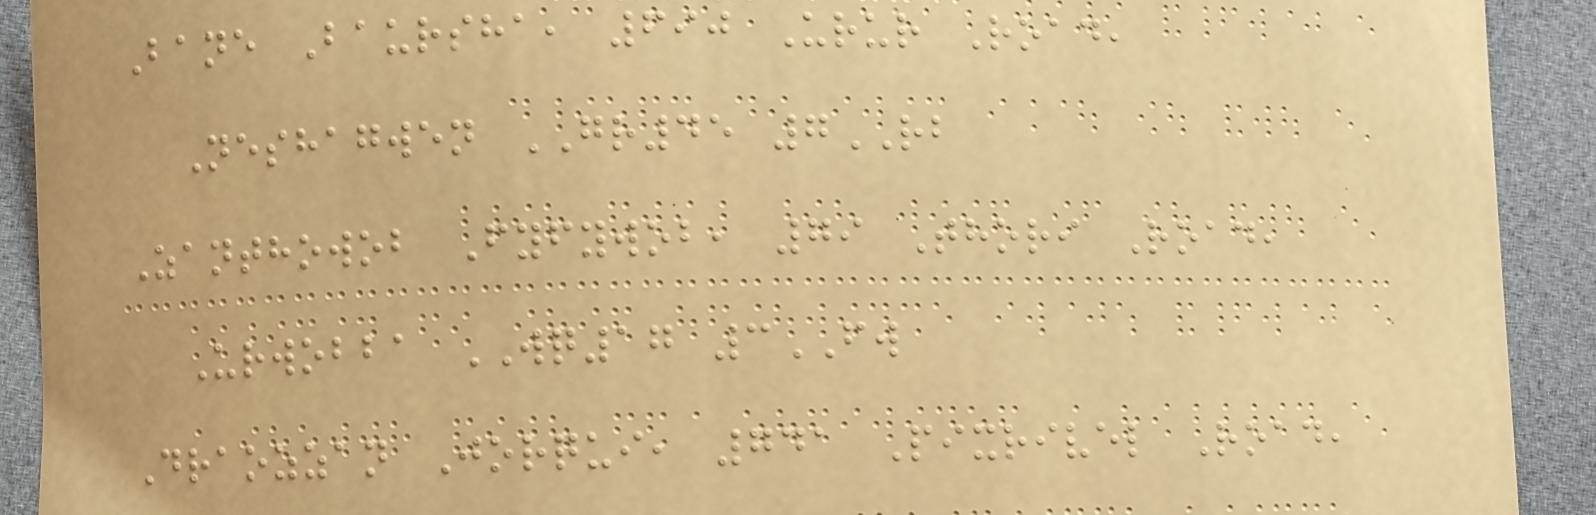Bane Baursha, 690 Urur Road,
Neshagwen GR45 7RB
Zanthowob Fyfywob, 79 Thori Road,
Urwobba WQ17 3FW
Draozzan Jorqui, 741 Pixrivel Road,
